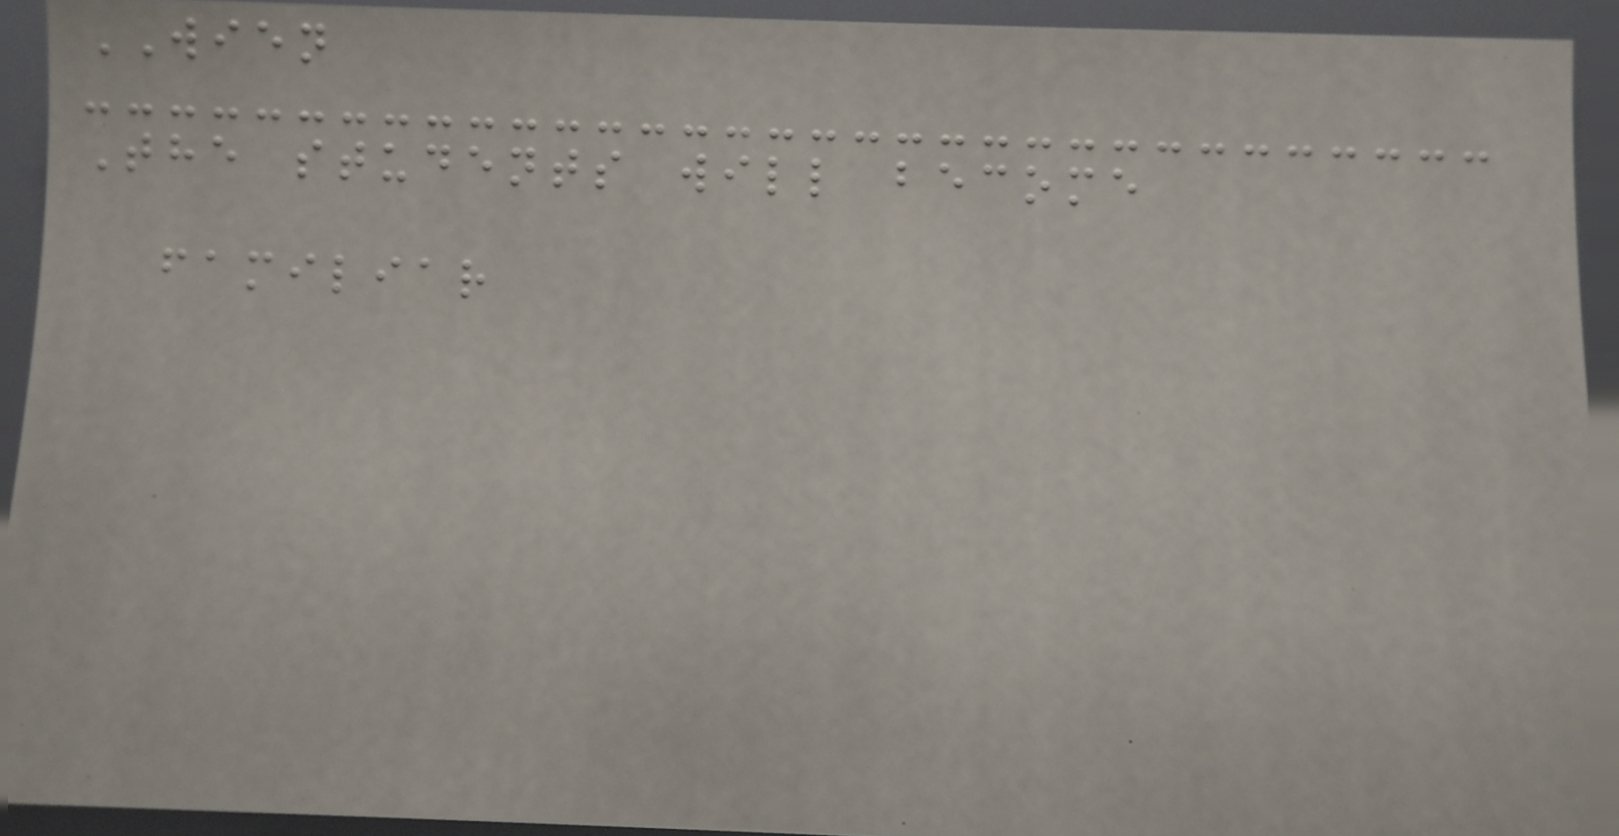WIEN
The students will become
familiar
